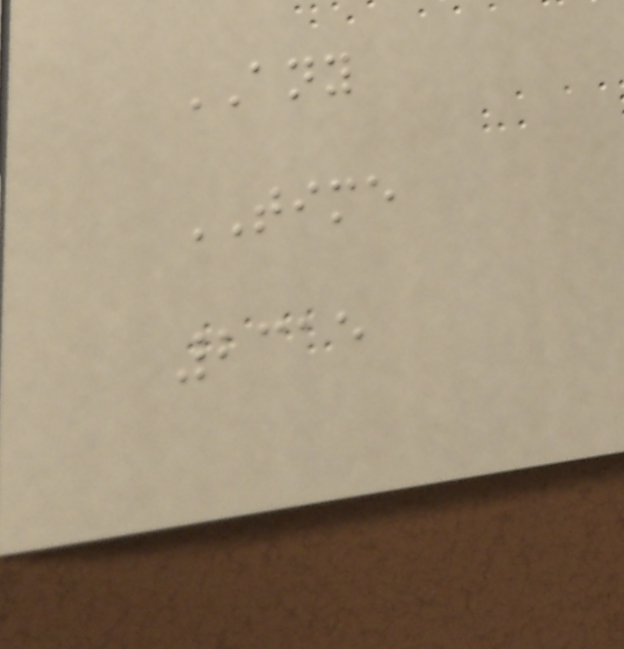ANY
TIME
2315
